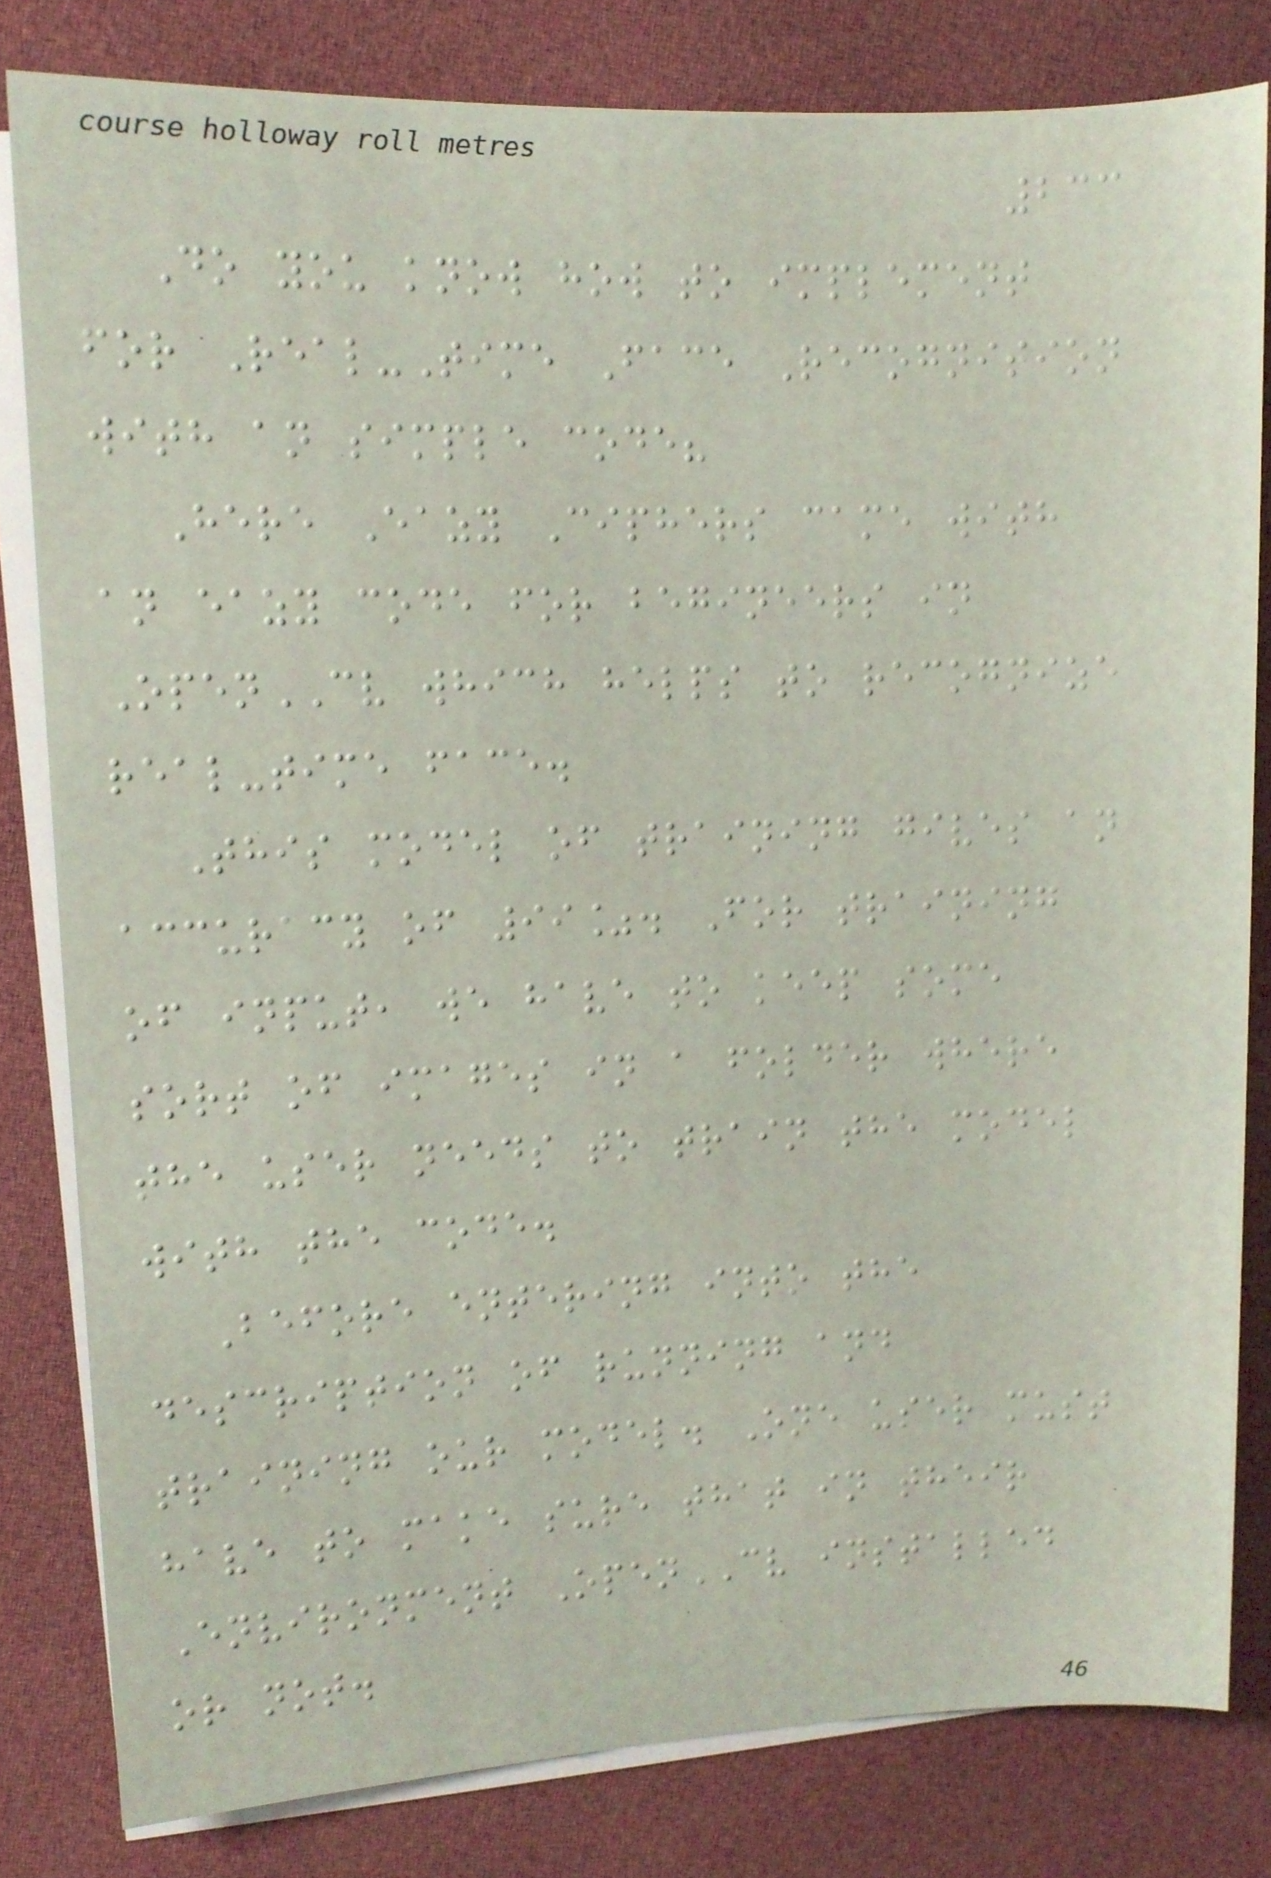233
Do you know how to implement
for Real-Time Face Recognition
with an simple code?
Here Eazy Ciphers came with
an eazy code for begineers in
OpenCV which helps to recognize
real-time face.
This model of training gives an
accuracy of 99%. For training
of input, we have to keep some
sort of images in a folder where
the user needs to train the model
with the code.
Before entering into the
description of running and
training our model. One user must
have to make sure that in their
Environment OpenCV installed
or not.
